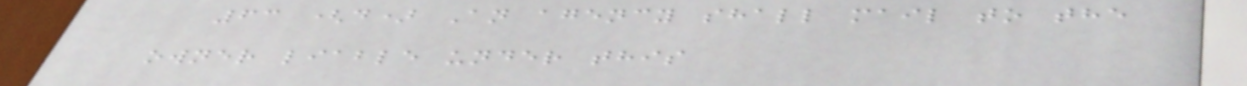63 (d) An agency shall mail to the
owner liable under this
